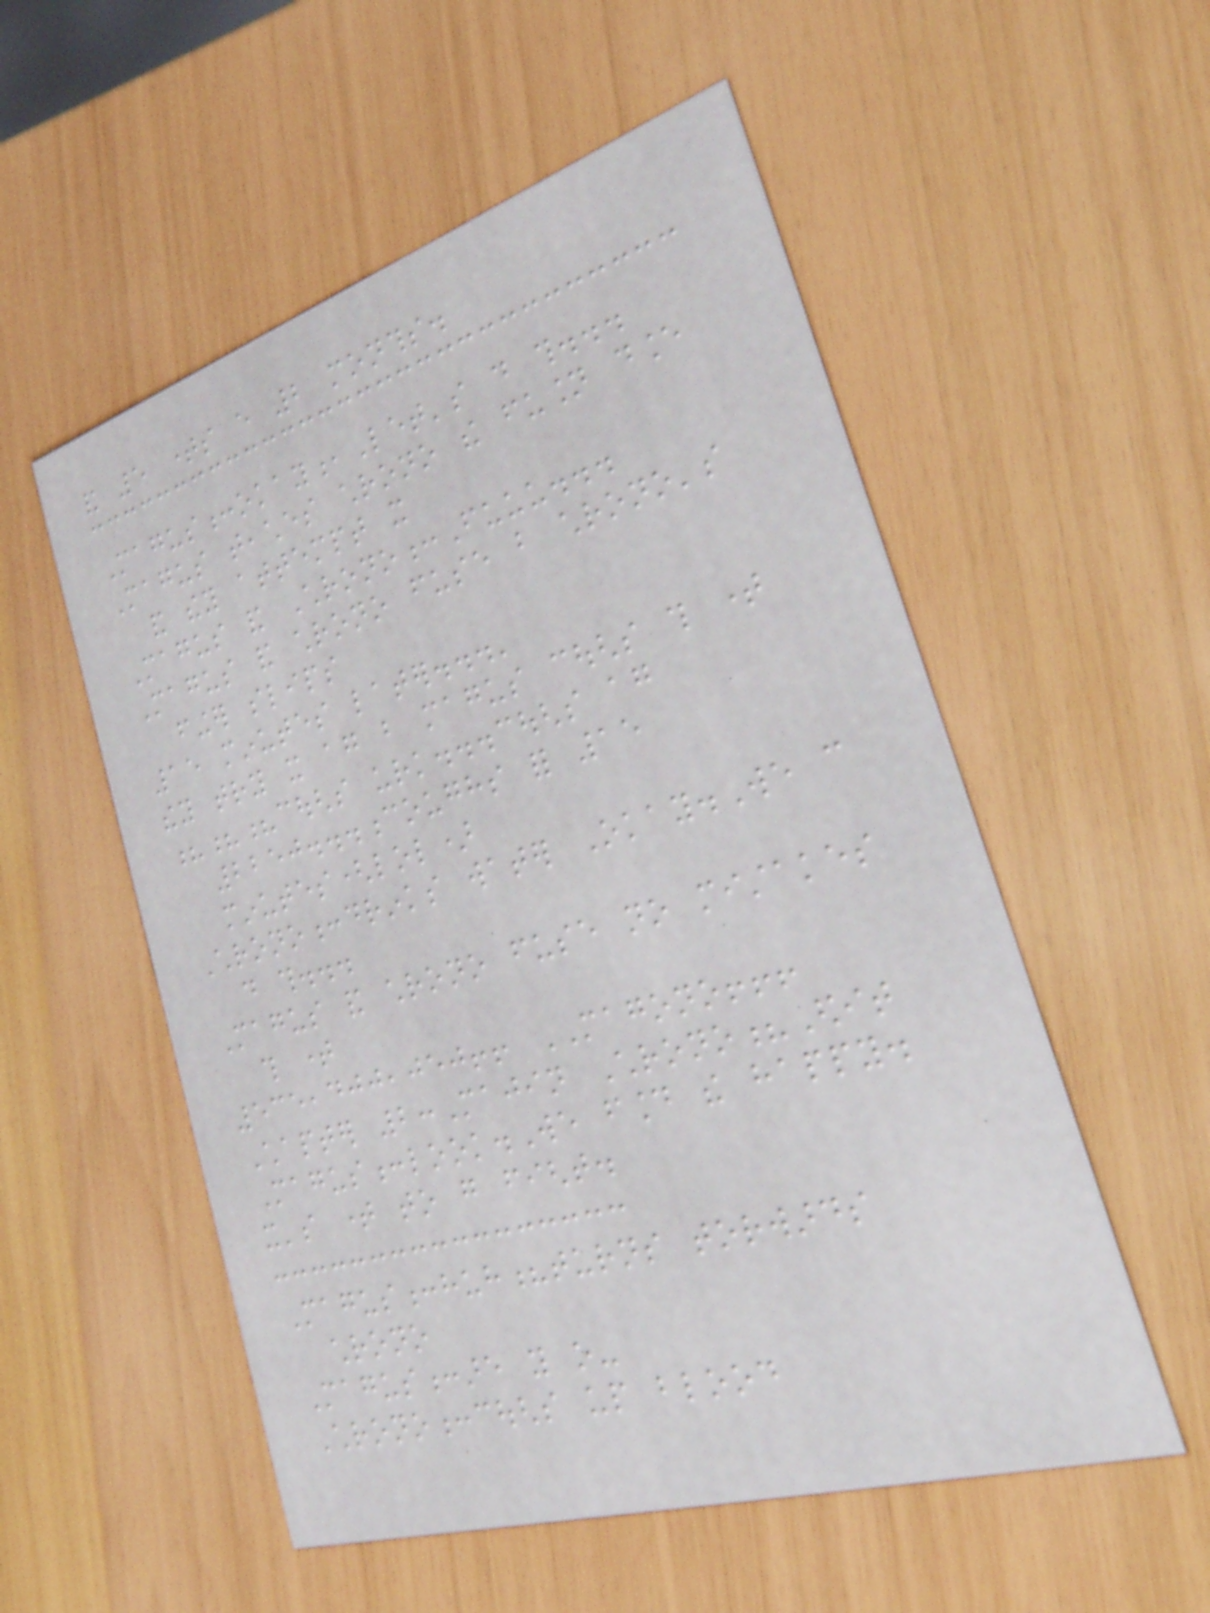and 5 times every 2 months.
Magus:okay,Let's do this...
Magus teaches chrono the fusion dance
and they attempt it
Magus and Chrono:Fuuu...
Magus and chrono fuse but chrono's
finger slips
15 minutes later...'
they try it again but magus coughs this time
???coughs urk...coughs again
2250...coughs for 15
minutes(lol)
Chrono:drinks water Okay.We can
do this...
Magus and chrono fuse no mistakes
this time
535,400,050!! MAGONO!!!
Chapter 2:Majin Chrono?Edit
Magus:look.We found the happy.
it's time to go fight.
Magus:huh?turns torwards
chrono
Magus:are you o-
Chrono:coughs up blood
